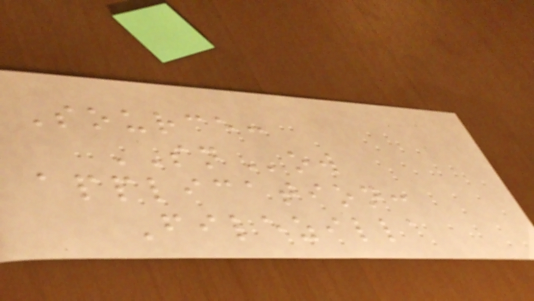Source:
SNow
application:
Filezilla
